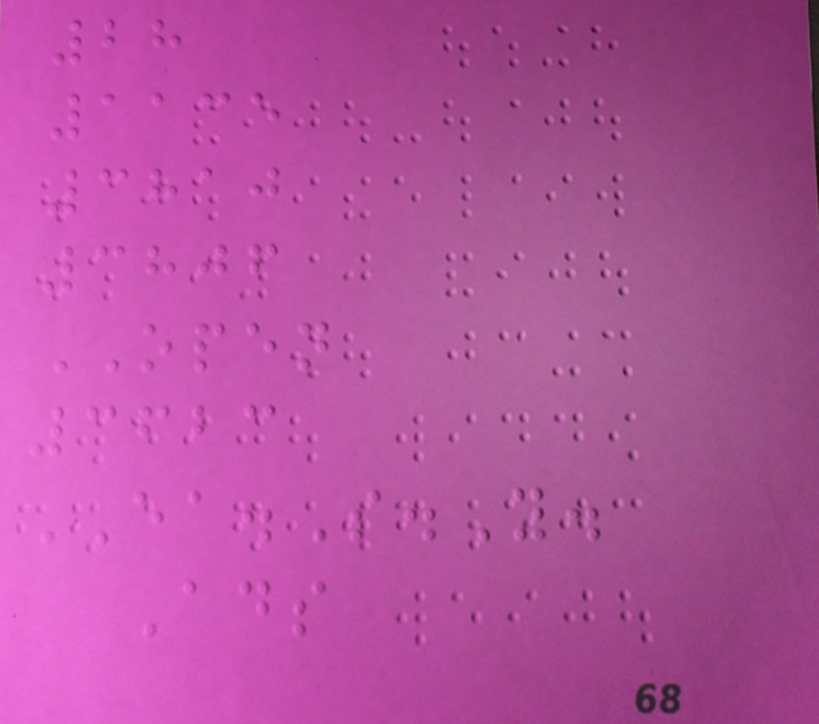28
1135
3810
3806
OPEN
3623
EA.S.Y.
Ads
